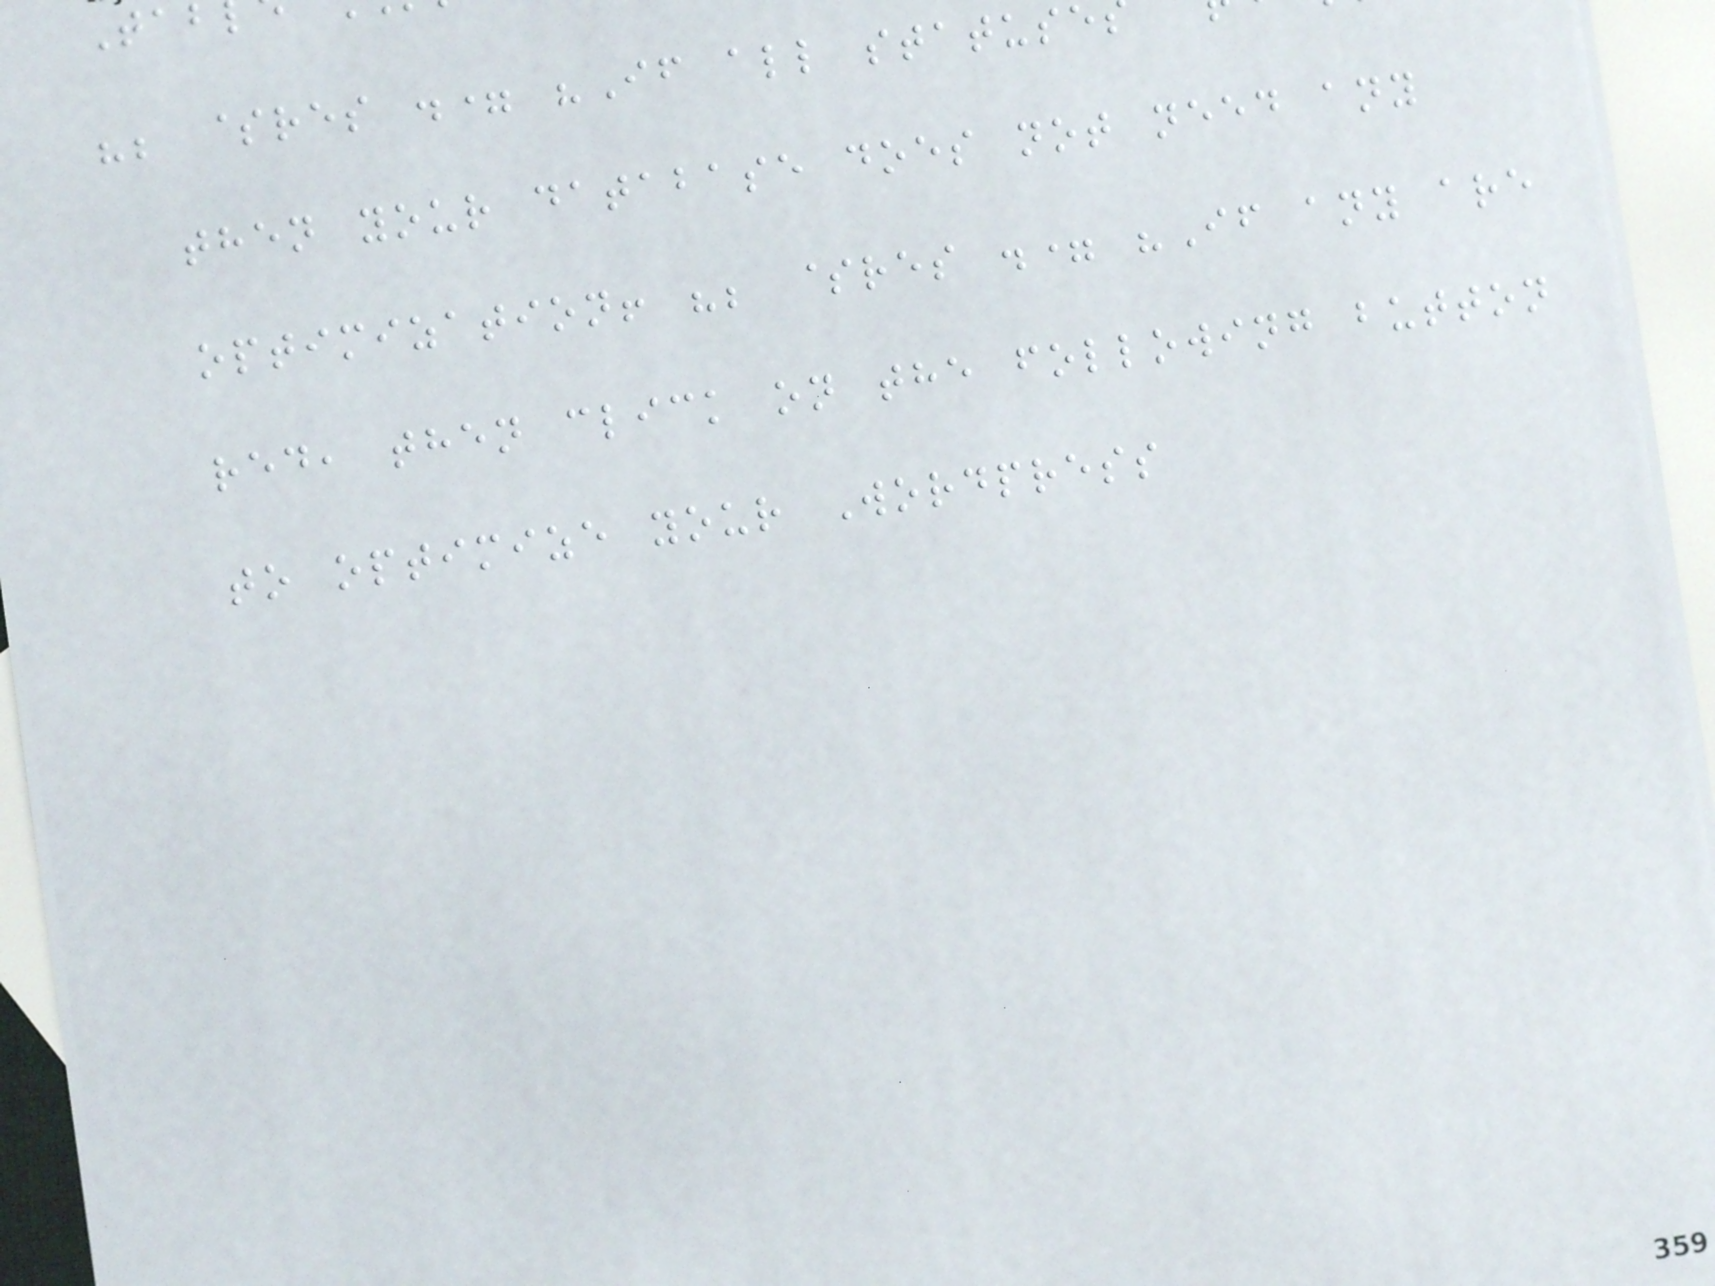"; $res .= "If all statuse
then your database does not need any
optimization! "; $res .= "If any are
red, then click on the following button
to optimize your Wordpress
